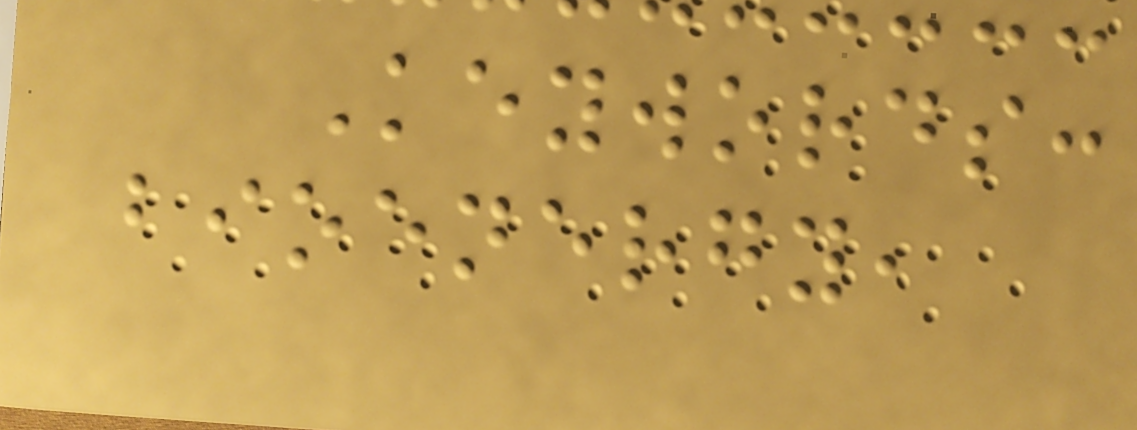Keywords:
bioenergy,
